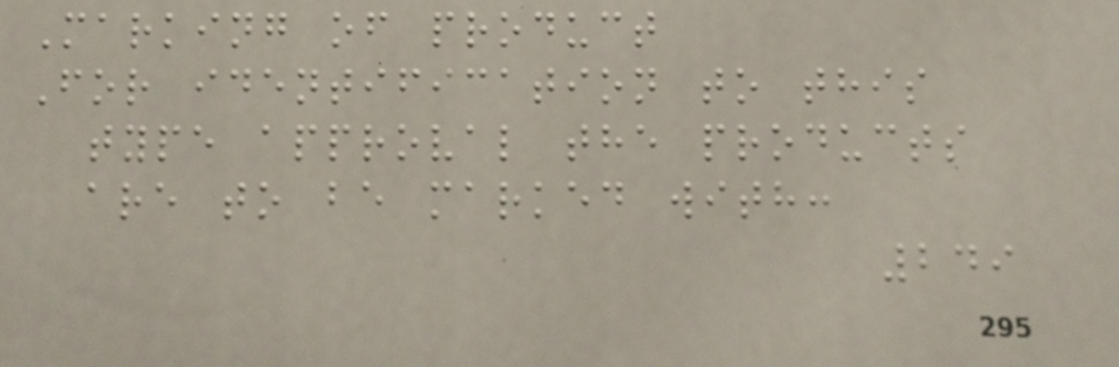Marking of product
For identification to this
type approval the products
are to be marked with:
249
